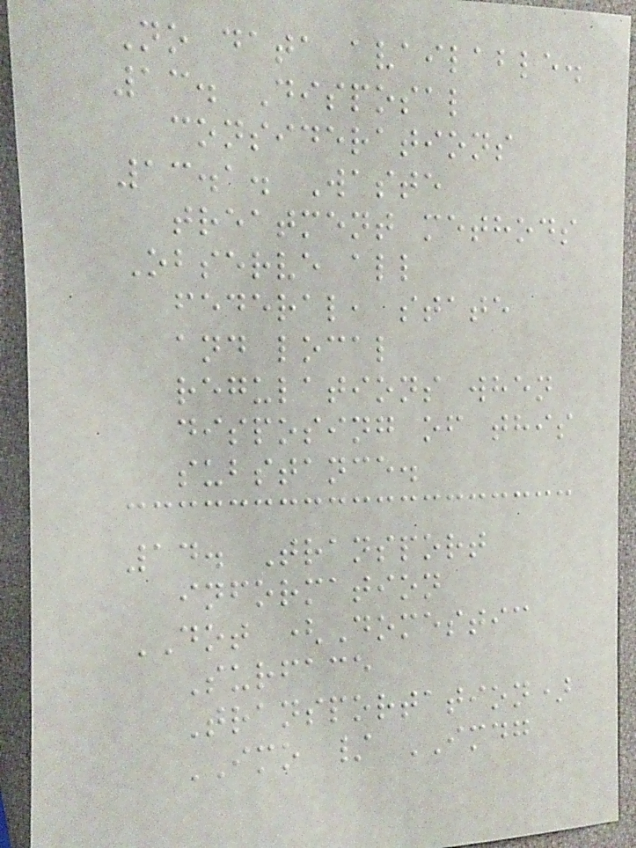No data available.
13. Disposal
considerations
13.1. Waste
treatment methods
Observe all
federal, state
and local
regulations when
disposing of this
substance.
14. Transport
information
DOT (Domestic
Surface
Transportation)
IMO / IMDG
